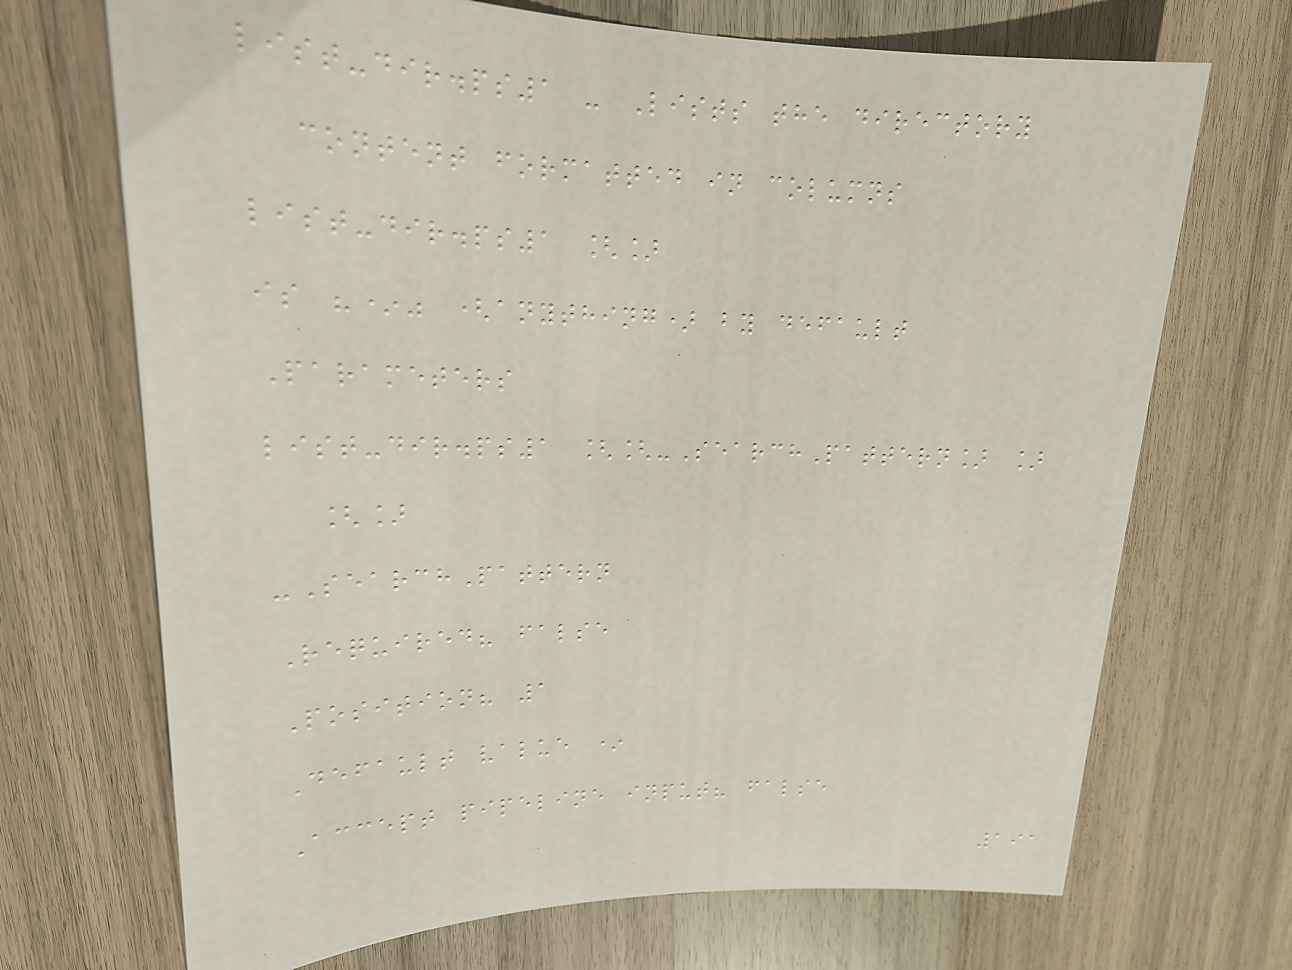list-dir.ps1 - Lists the directory
content formatted in columns
list-dir.ps1 []
is "*" (anything) by default
Parameters
list-dir.ps1 [[-SearchPattern] ]
[]
-SearchPattern
Required? false
Position? 1
Default value *
Accept pipeline input? false
191
